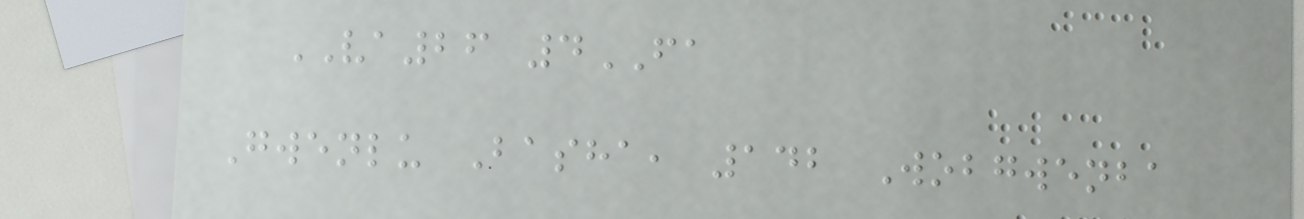VA26 4FA
Gwenlu Basha, 142 Wobgwenba
